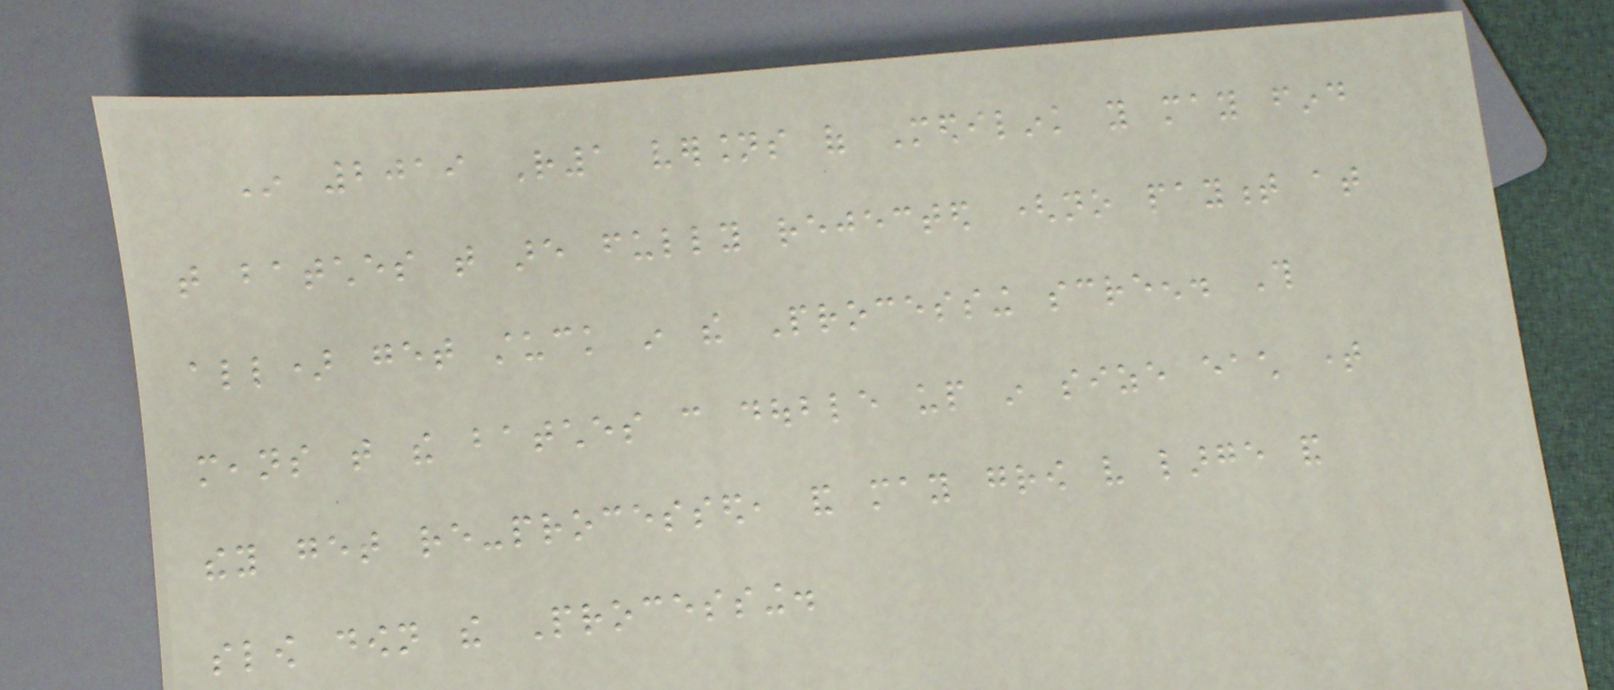In 2019 R1 versions of Medilink you may find
that batches that are fully rejected (no payment at
all) get stuck in the Processing screen. This
means that the batches can double up in size each time
they get re-processed, and may grow very large and
slow down the Processing.
